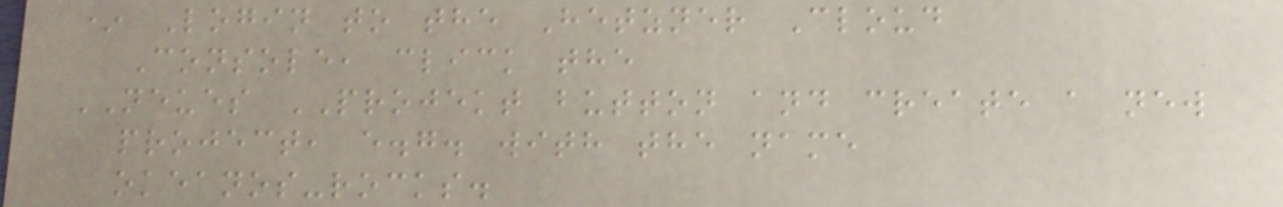* Login to the Hetzner Cloud
Console, click the
NEUES PROJEKT button and create a new
project, e.g. with the name
okeanos-rocks.
